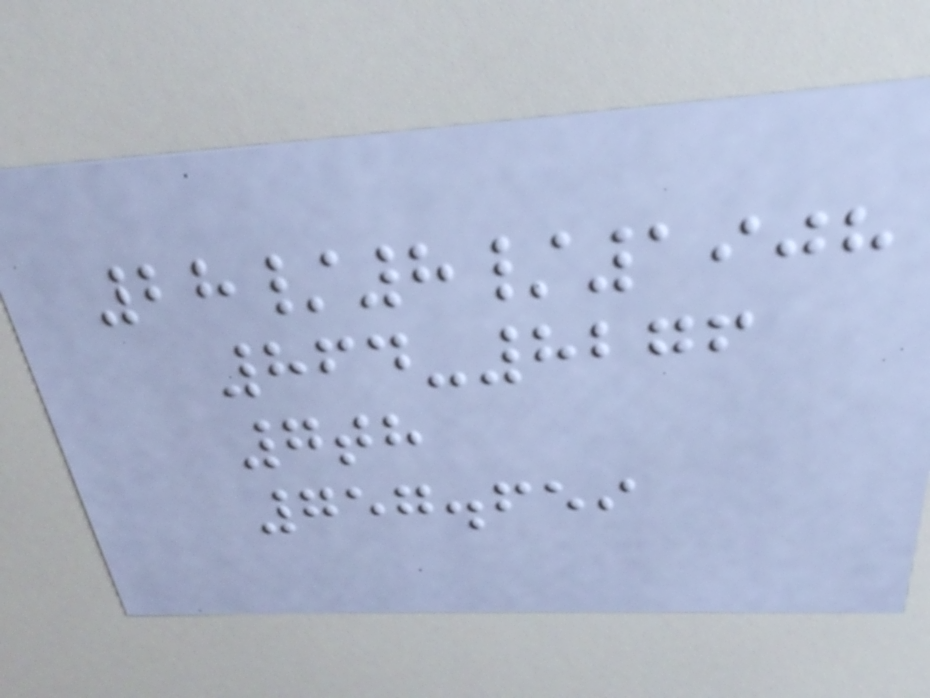28/8/1908
864-8276
7th
757.659
